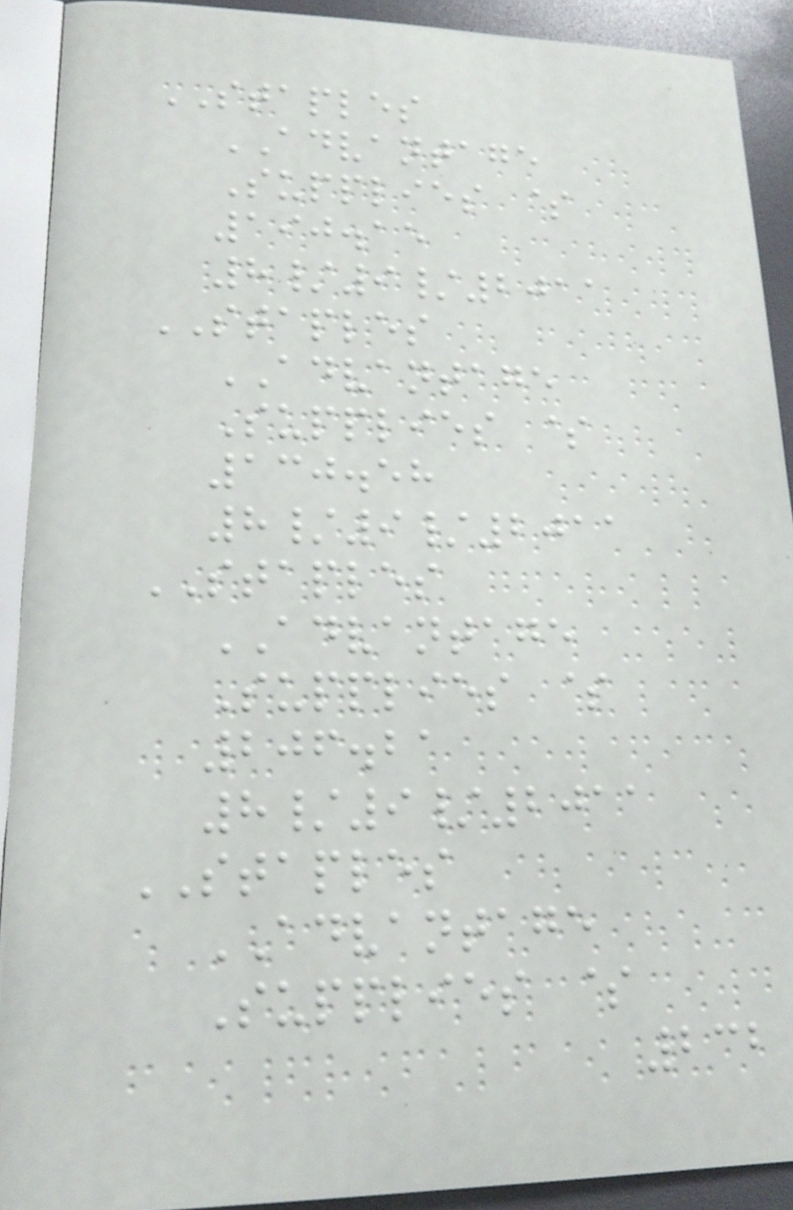STAPLES
ADVANTAGE
Supplies $
190.15
8/9/2011
STAPLES
ADVANTAGE
Supplies $
130.58
8/9/2011
STAPLES
ADVANTAGE
Supplies $
206.21
8/9/2011
STAPLES
ADVANTAGE
Supplies $
232
